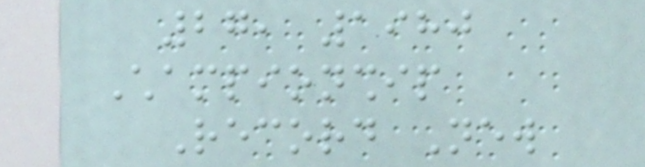27, 1980
Championship
Record New
